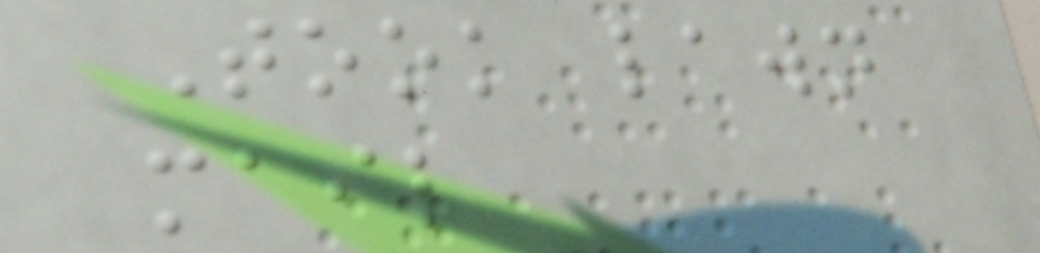Took lawn
mail
